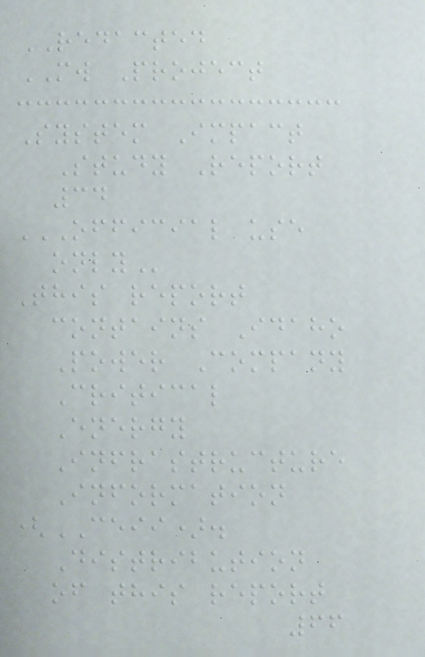REDACTED
MW Project
System Impact
Study Report
34
OFFICIAL USE
ONLY
This report
contains Idaho
Power Company
Critical
Energy
Infrastructure
Information
(CEII).
Distribution
of this report
66
